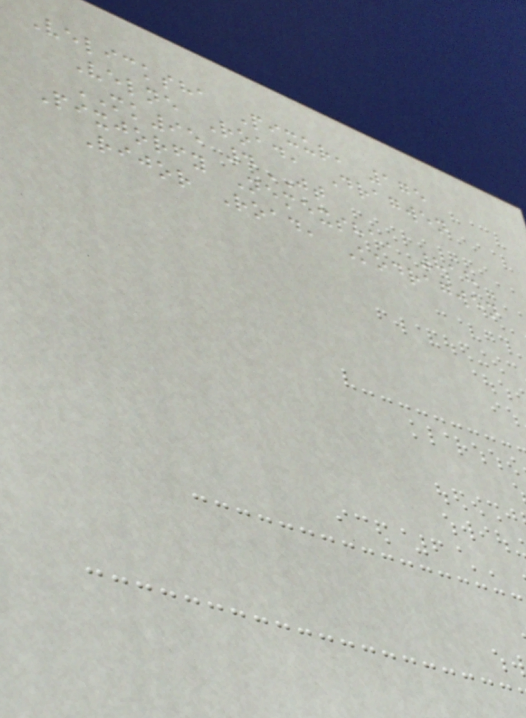Velicksha Pixur, 175
Velne Road, Dragwen
MK95 4JT
Pixjorfy Nemexsha, 818
Rijor Road, Kodragwen
